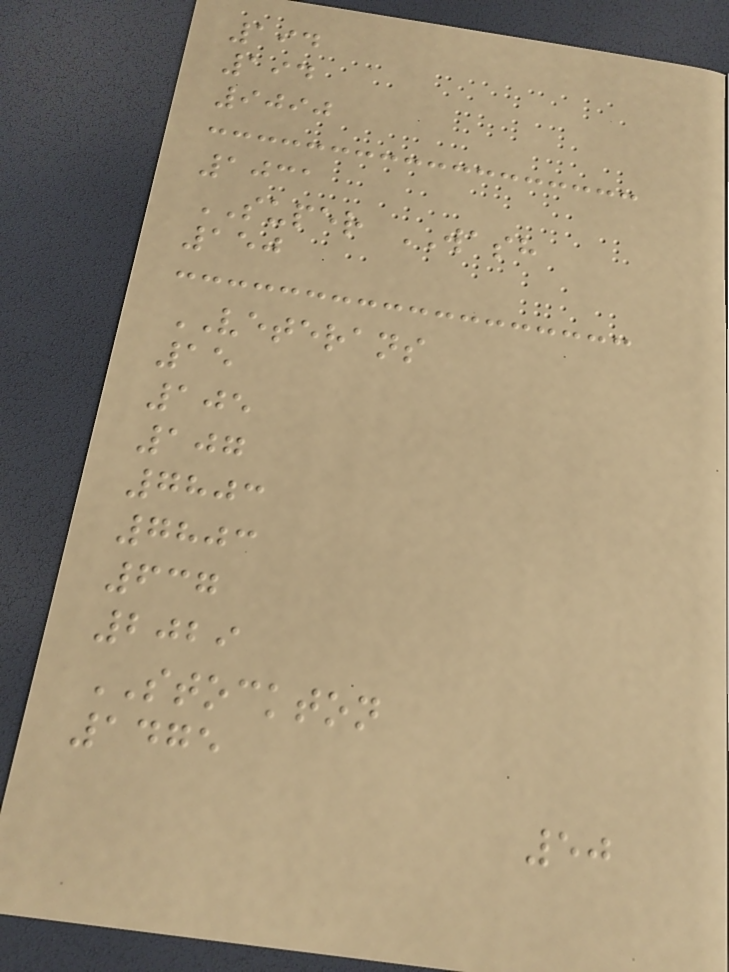194
194
9090
1031
SUPER WASH
150
VETERANS
15
105
107
7803
7803
637
2029
STOCKTON
1475
50
